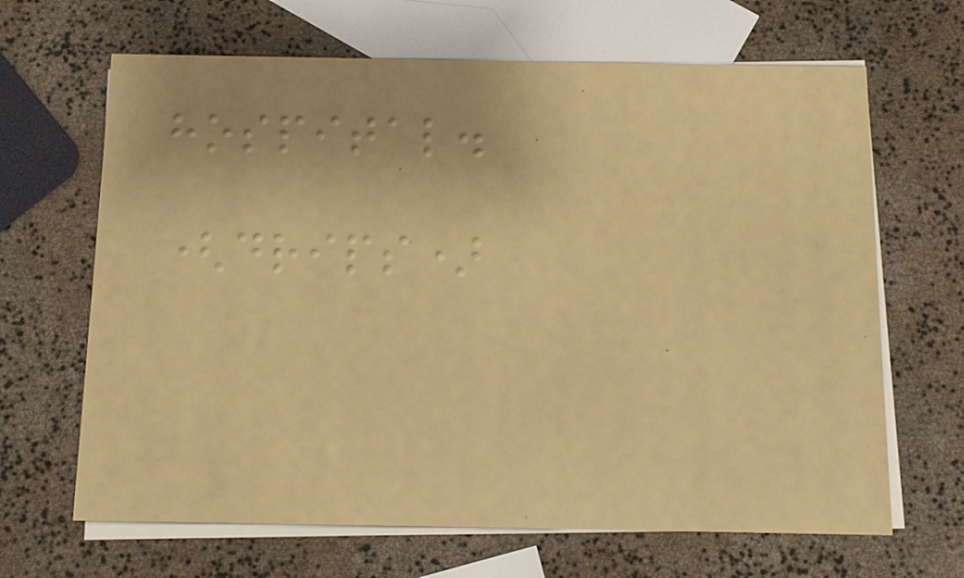hospital.
(drips)
